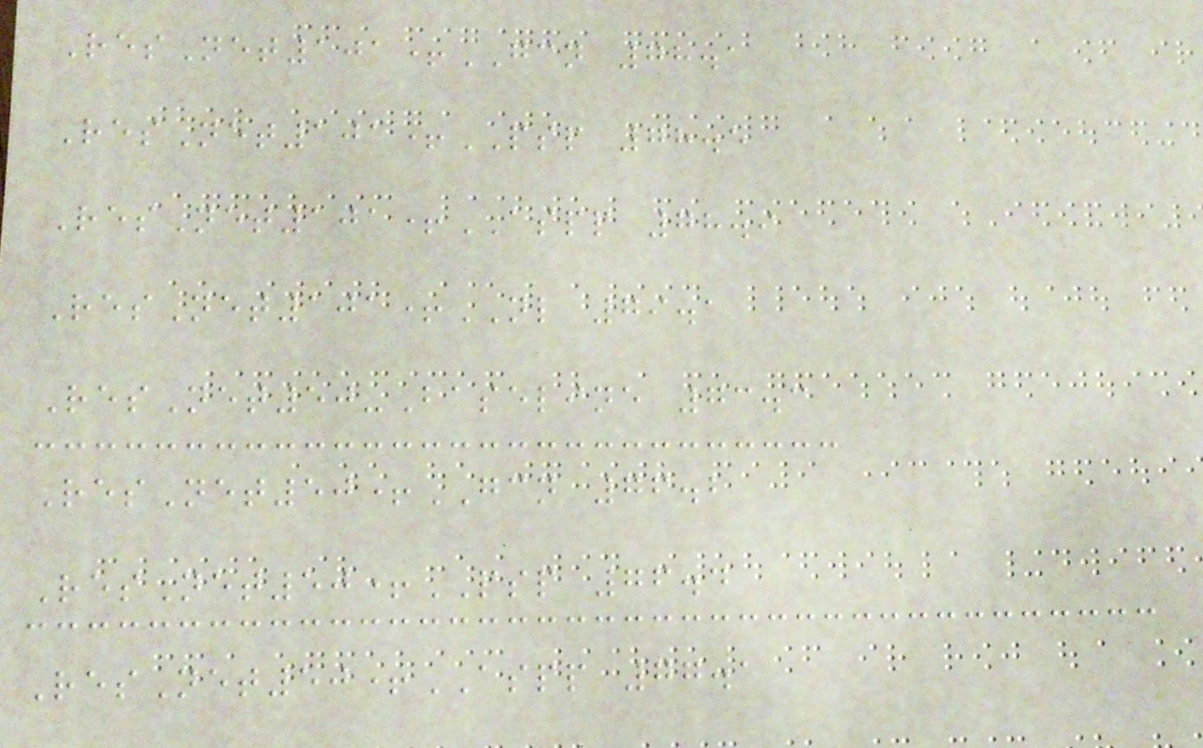ResNet101+GCN 78.1
ResNet101+PSP 78.5
ResNet101+ASPP 78.9
ResNet101+NL 79.1
ResNet50-Baseline 73.3
ResNet50+GCN 76.2
ResNet50+PSP 76.4
ResNet50+ASPP 77.1
